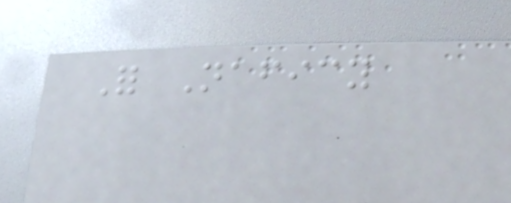For Naficy
